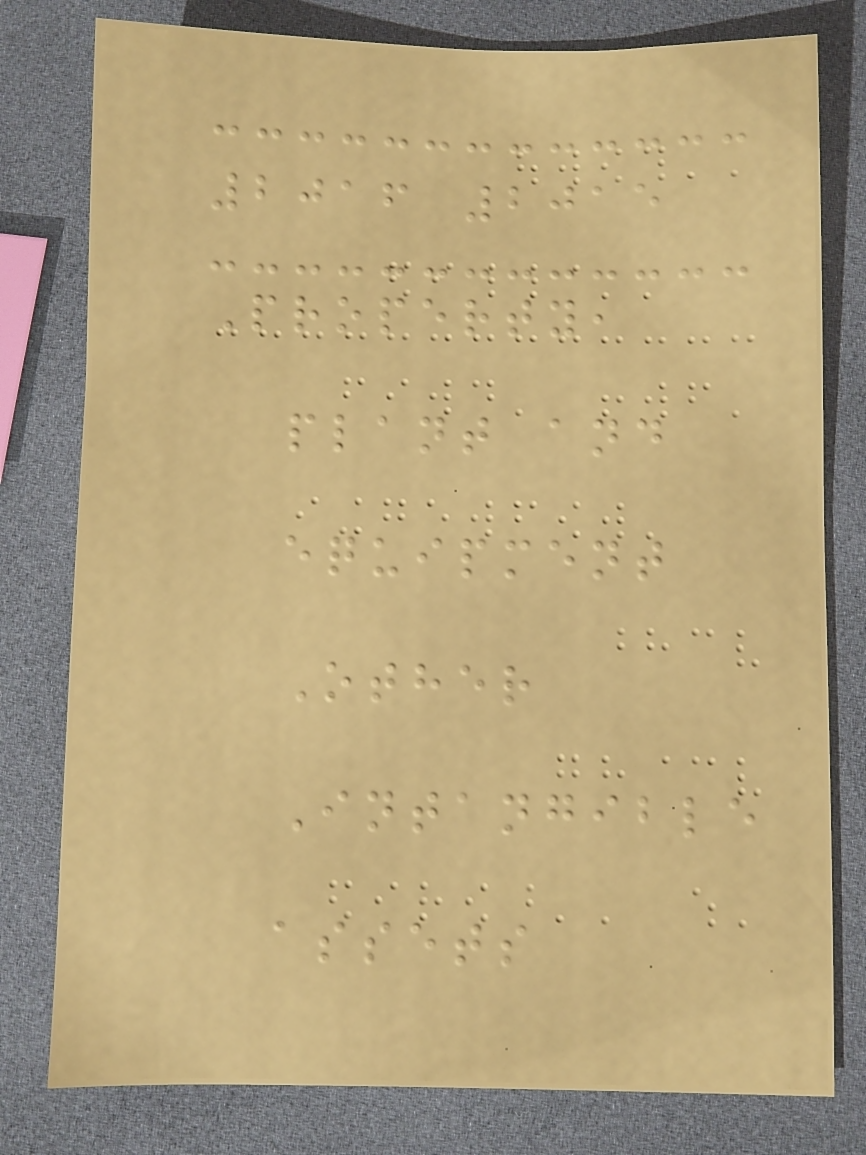2016 2015
Property,
plant and
equipment
Other
Intangible
assets
